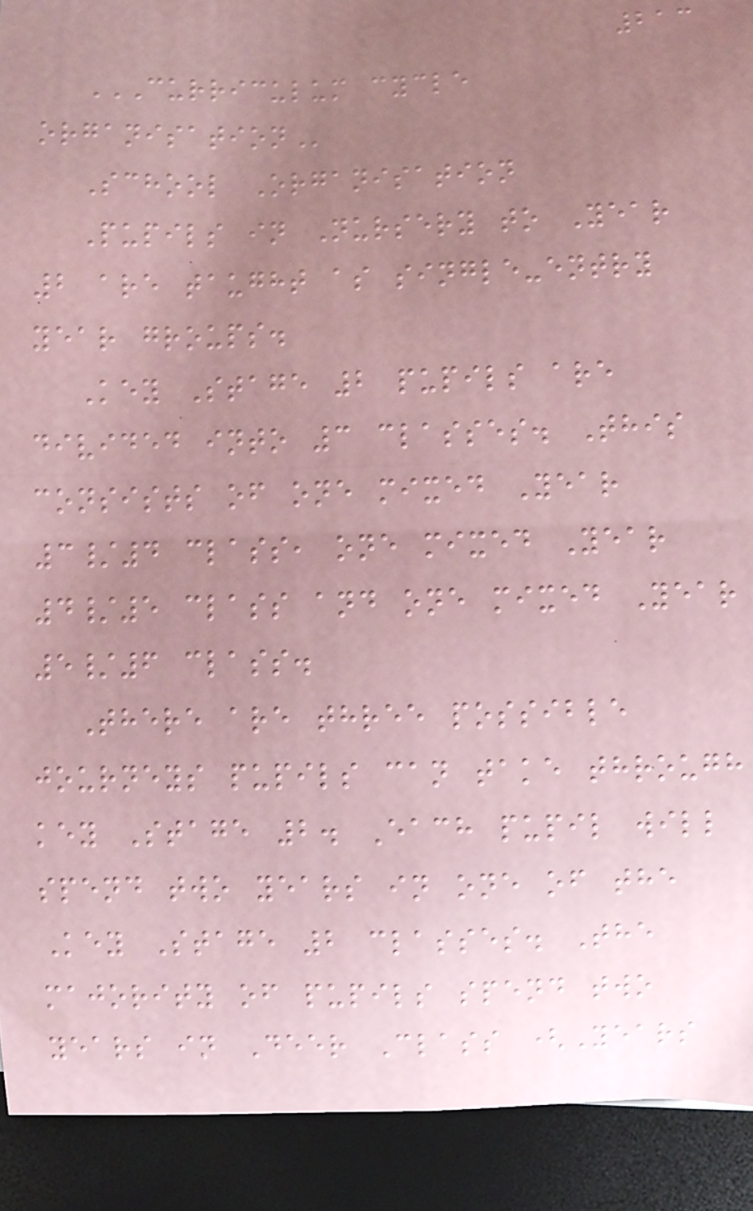213
CURRICULUM CYCLE
ORGANISATION
School Organisation
Pupils in Nursery to Year
2 are taught as single-entry
year groups.
Key Stage 2 pupils are
divided into 3 classes. This
consists of one mixed Year
3/4 class, one mixed Year
4/5 class and one mixed Year
5/6 class.
There are three possible
journeys pupils can take through
key Stage 2. Each pupil will
spend two years in one of the
Key Stage 2 classes. The
majority of pupils spend two
years in Deer Class (Years
